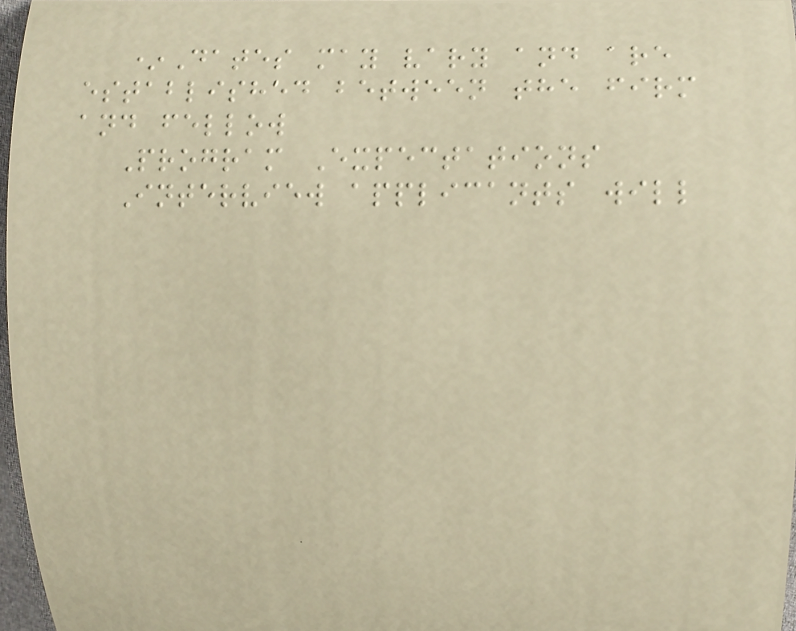*Dates may vary and are
established between the firm
and fellow
Program Expectations
Interview applicants will
